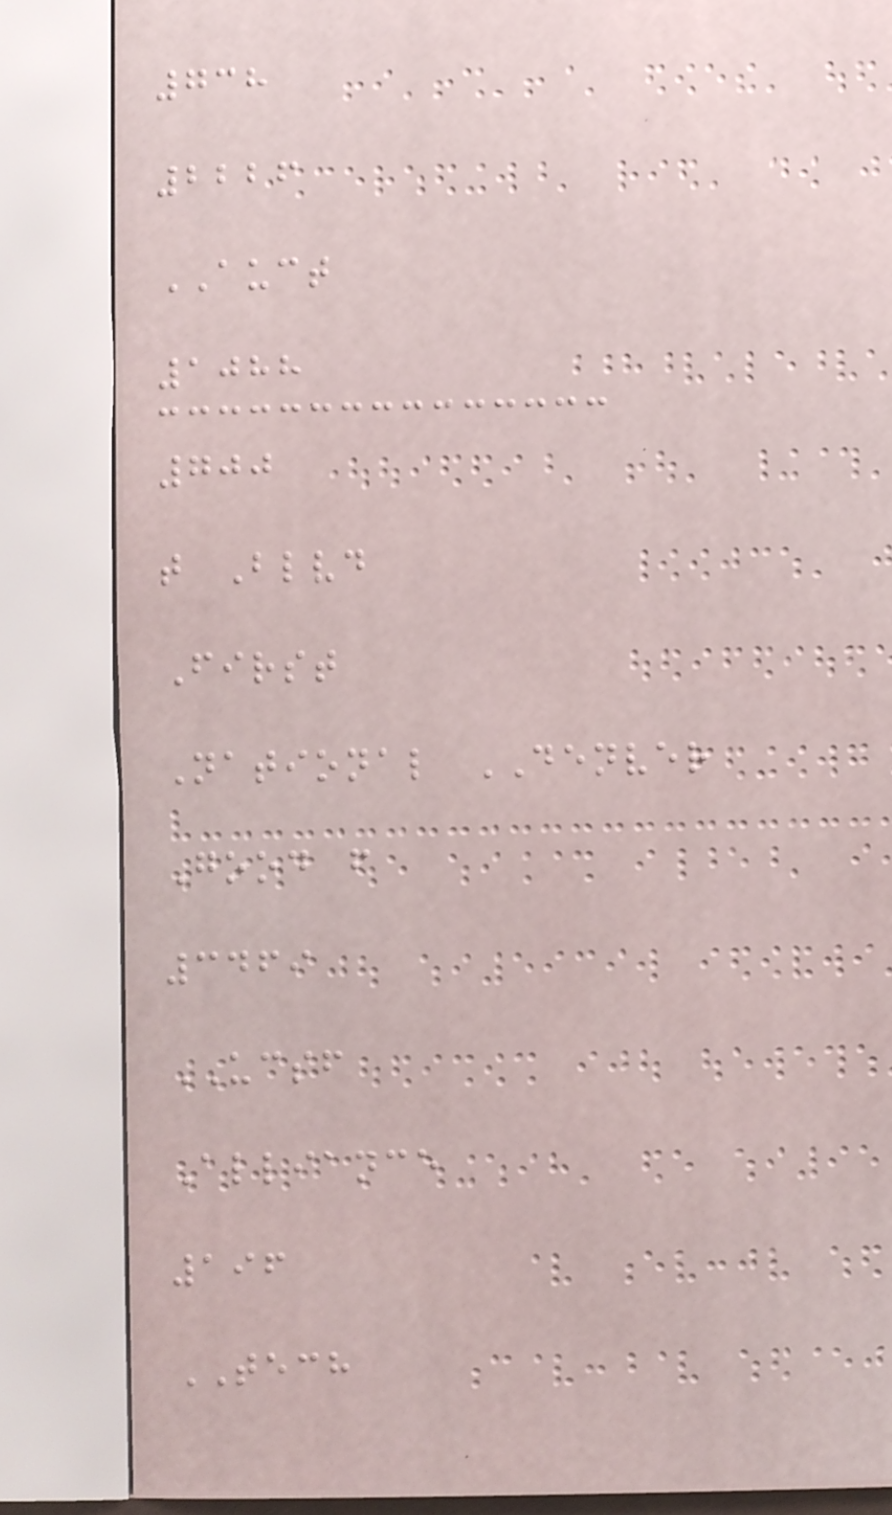738
2226
AUCT
1088
700
t Blvd
First
National DENVER
Good f
3469
UCSF
Alliance
196
TECH
